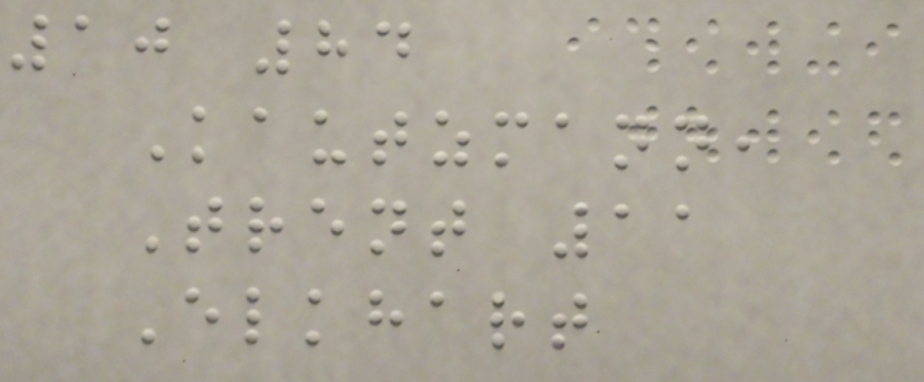10 84
Kautzmann,
Trent 11
Elkhart
